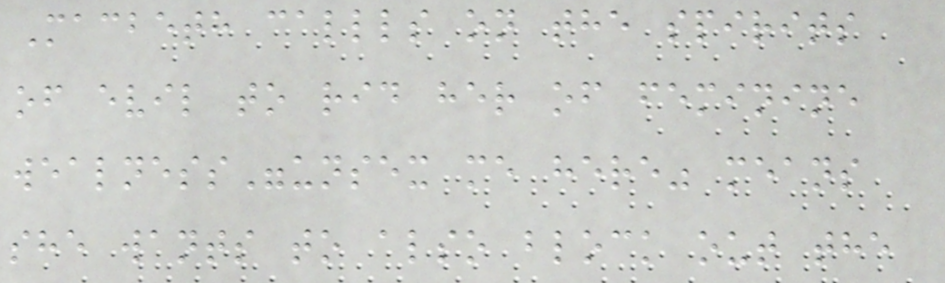Macbeth callls on the spirits
of evil to rid her of feminine
wealness"unsex me here" means
she wants to also block out the
